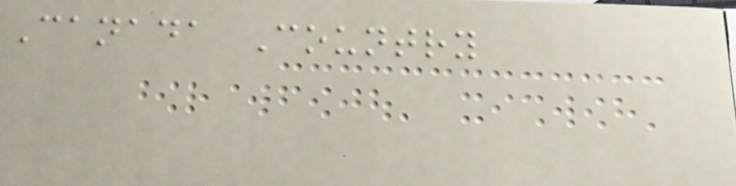Canada Country
